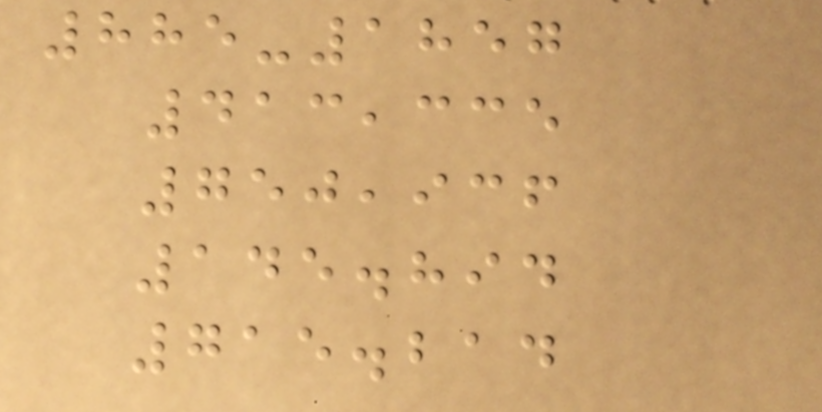885-1857
413,335
750,936
145.894
715.214
